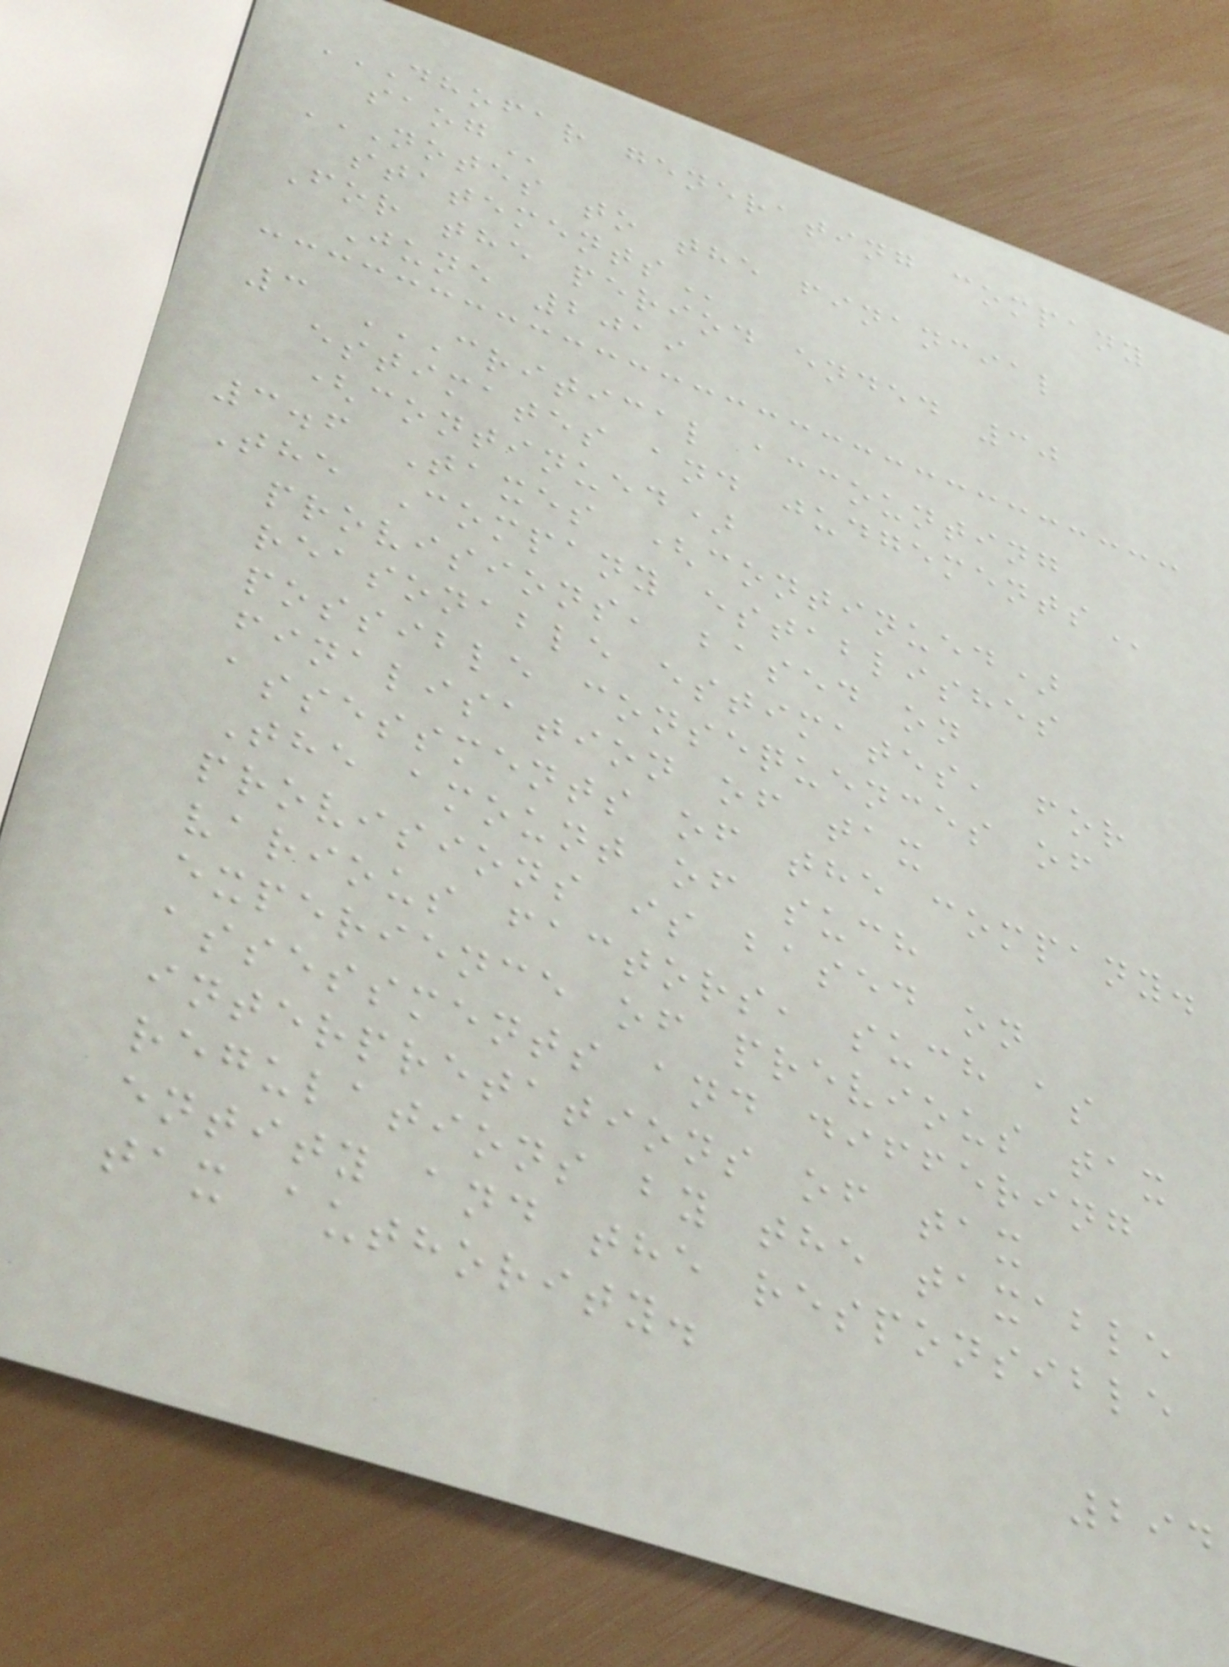DHOFAR GENERATING COMPANY
SAOG
NOTES TO THE FINANCIAL
STATEMENTS
For the period ended 30
June 2019
3 CRITICAL ACCOUNTING
ESTIMATES AND JUDGEMENTS
(continued)
3.6 Taxes (continued)
The Company establishes
provisions, based on
reasonable estimates, for
possible consequences of
finalisation of tax
assessments of the company.
The amount of such
provisions is based on
various factors, such as
experience of previous tax
assessments and differing
interpretations of tax
regulations by the taxable
entity and the responsible
tax authority.
294
